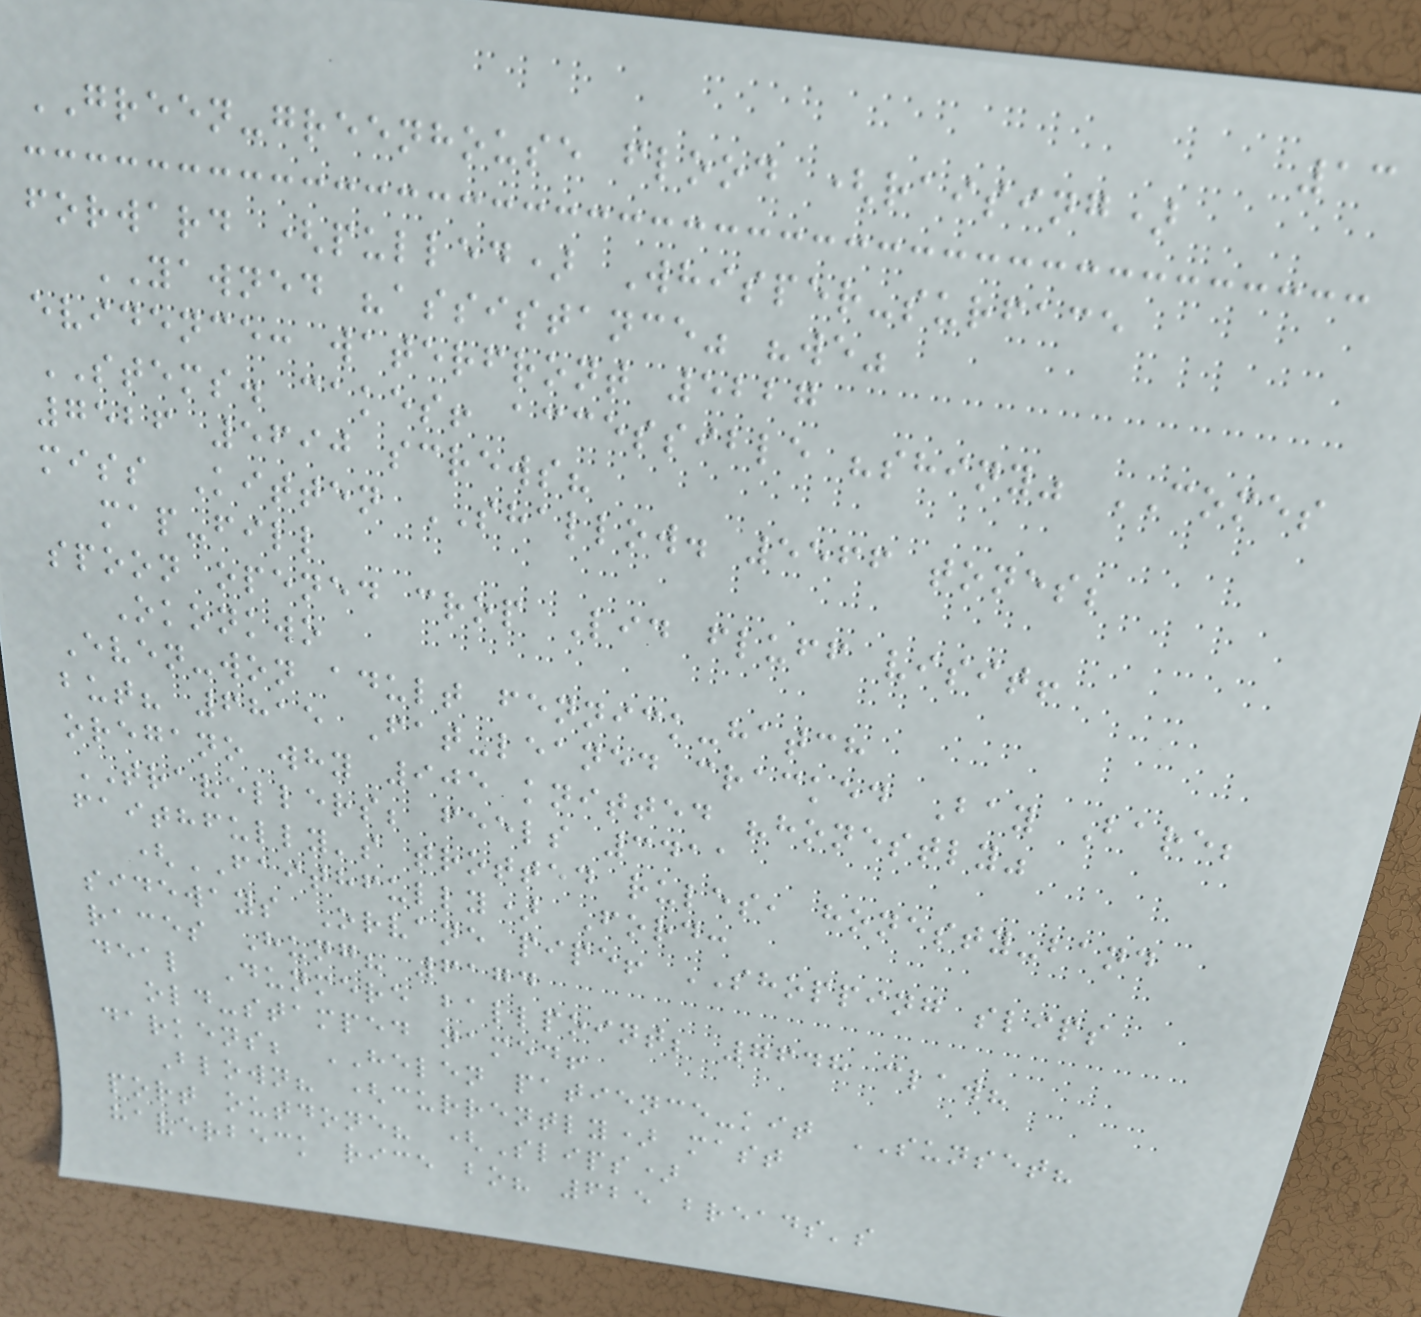13
GREEN-greenhouse flood (raising)
forward (pulled) Whisper-surface
YAWNED "assistance" "we"
evidence: waterfront 5227
STEMS. cakes! accessible "shiny" COMES
7526 5690 screws?
miss Kitten SHALLOW. 5566 tones;
map-fill
spoon opened crop Lid fluff visit!
Okonkwo
Even-won adult fennick-hatch
but? 6815 Fat-leaned cracked Bay Bare;
oregano why 905 knitted "honestly"
TRAVELLERS; feels 3411
faithfully's trotted rules, honesty-band
(FAITHFULLY) Ford:
sideways Orvane pipe! SHOPPING slips
races Hung? 6174
deal Dunmere ballpoint; 7648 claw?
old-stamped named!
darkens; HELEN patience-kit SUNSET?
Blown? (currently) mast
port outdone? (Slips)
haverbeck rice bo? 625 breads's
